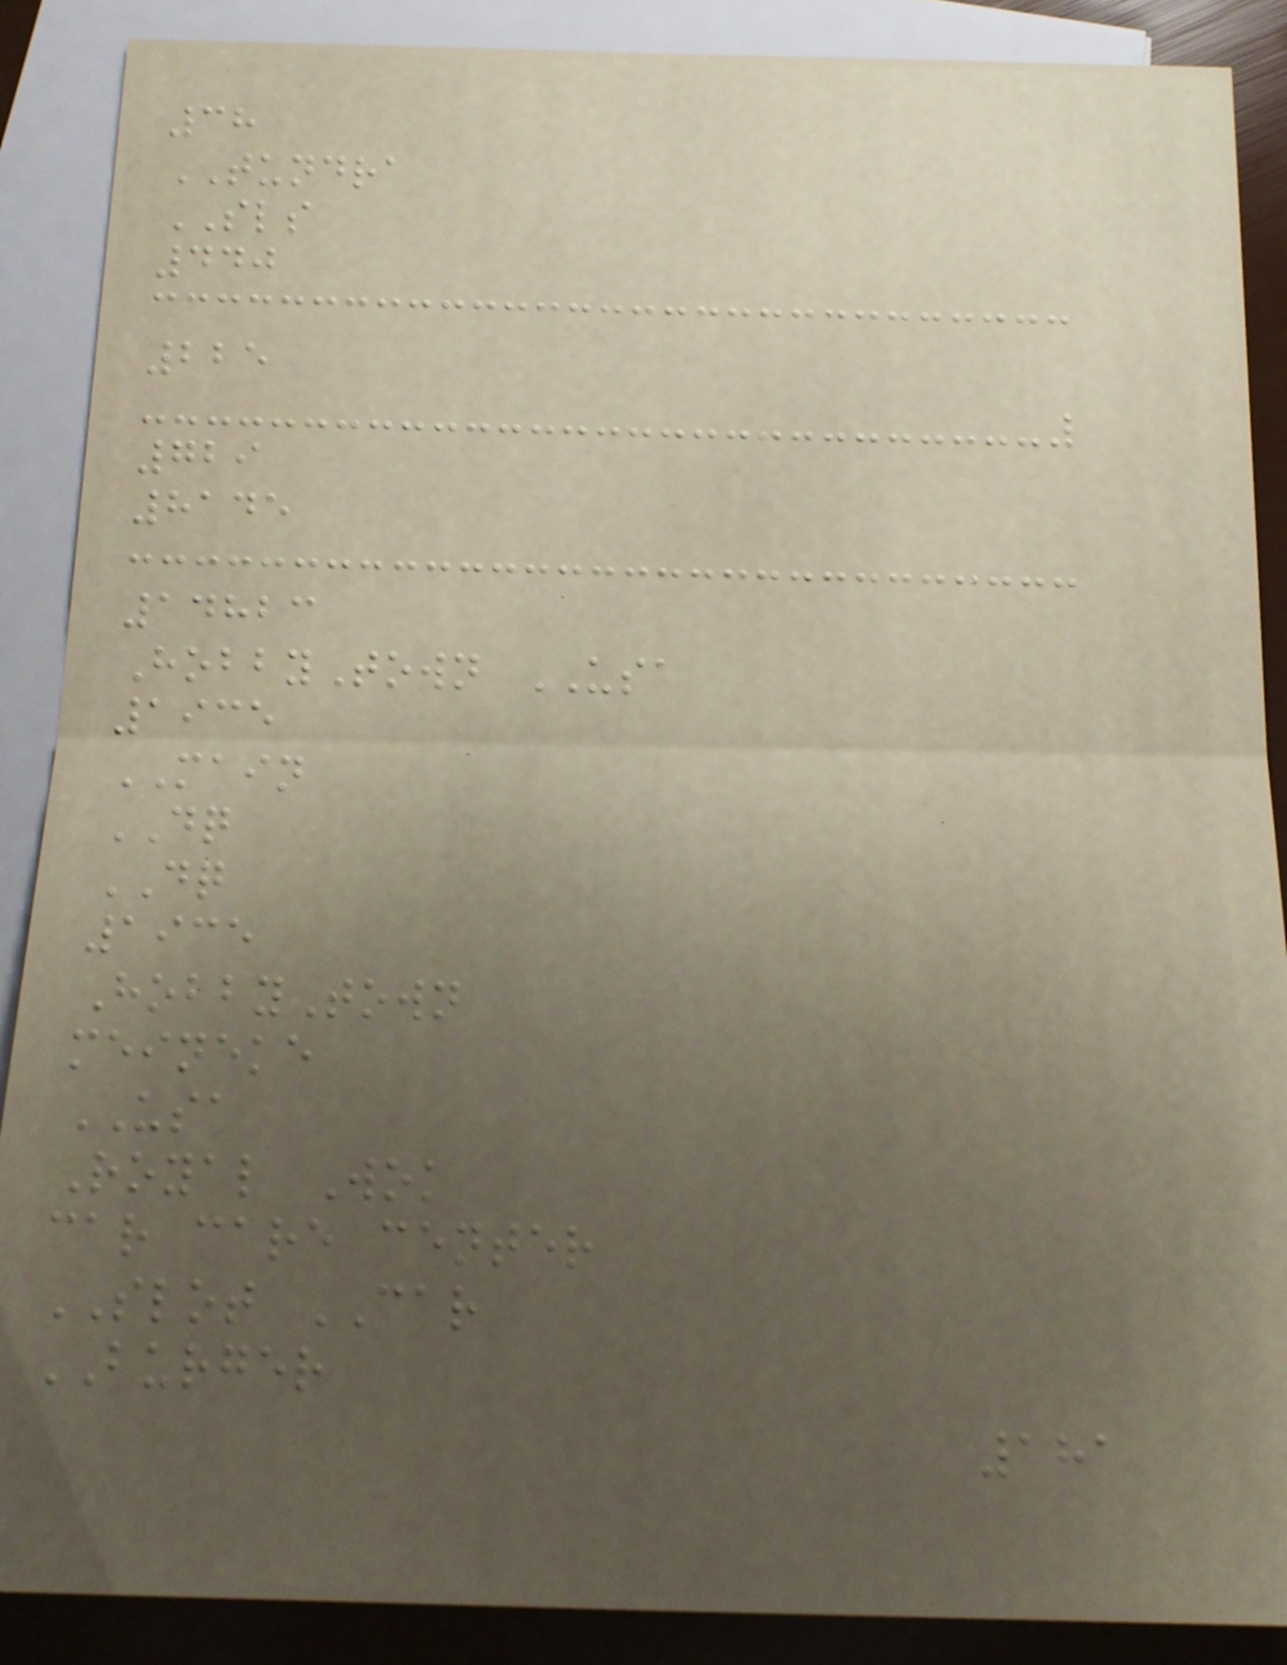38
TUNDRA
SLS
440
225
729
8145
14823
HobbyTown USA
1935
MAIN
DQ
DQ
1935
HobbyTown
meineke
USA
Royal Wok
car care center
SLOT CAR
BURGER
181
